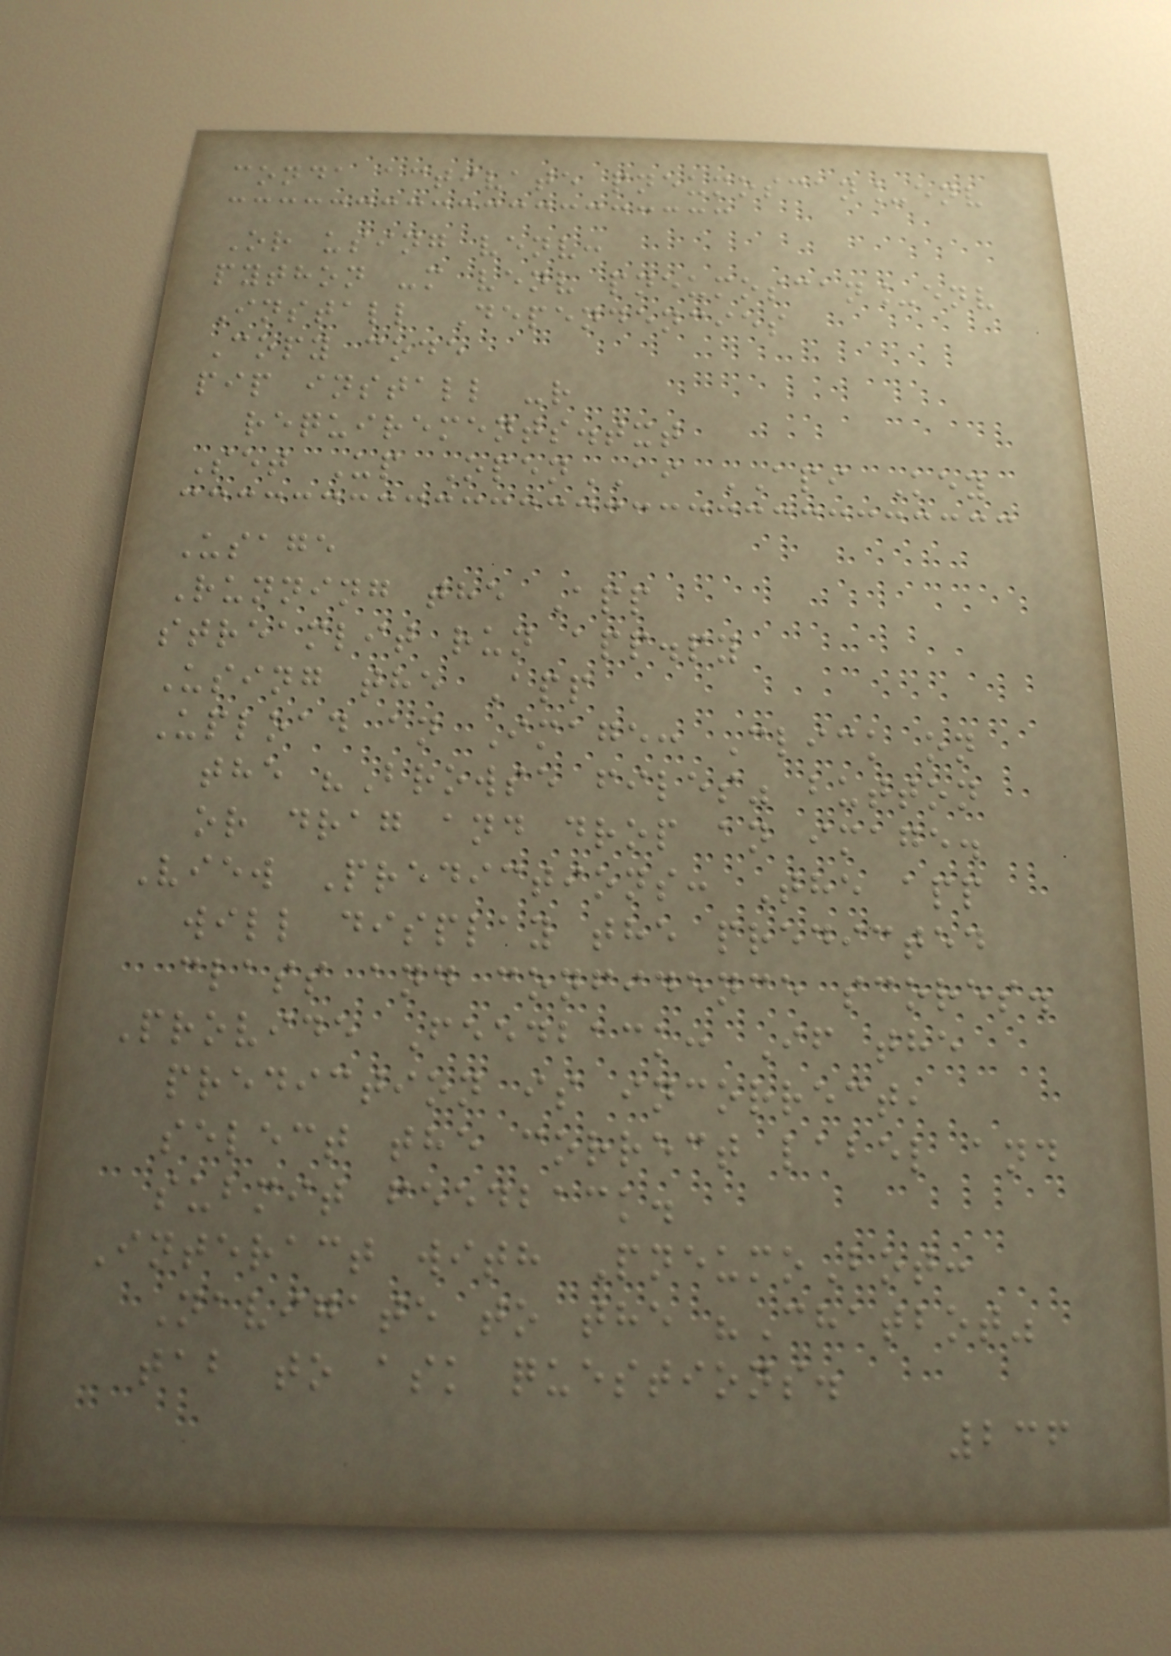conda activate pneumoscan_env
Or using venv:
python -m venv pneumoscan_env
Install Dependencies
Copy code
pip install -r
requirements.txt
Set Up OpenAI API Key
Usage
Running the App
streamlit run app.py
Using the App
Upload an Image: Click on
the "Browse files" button
or drag and drop an image.
View Predictions: The app
will display the predicted
class and confidence scores.
Provide Feedback: If the
prediction is incorrect,
select the correct label and
submit feedback.
Interact with PneumoBot:
Navigate to the "Chatbot"
tab to ask questions.
236
